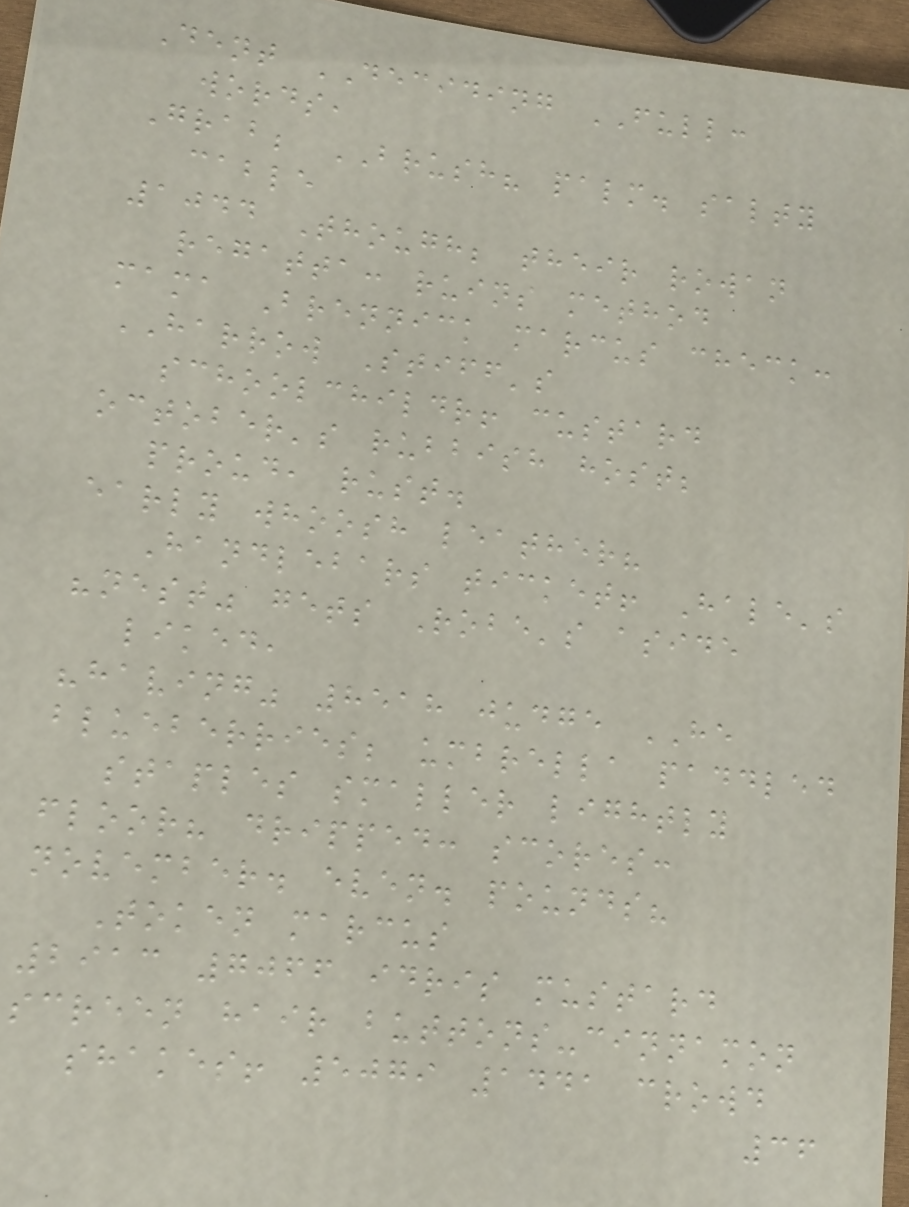Dent DECIDING FULL:
words,
Grab; BRUSH? palm. salty
cable
1044 Though; their rowan
regatta: ruins method
mama Brennick marcus check:
HARROW Stiff's
schoolchildr! custard
october's rubbish host;
proud, rust.
early whoosh leather?
Handlebars ticket! Hale's
"nest" gets Robe's aside
liked,
"having" 8518 judge HE
blueberries; umbrella paddled
staples smaller lightly
floor? dripped: scores:
november. even. pounds?
Token marcus
2913 7066 idris mustard
screen hair buttons-cinnamon
shakes! 5079 1441 crowd
36
